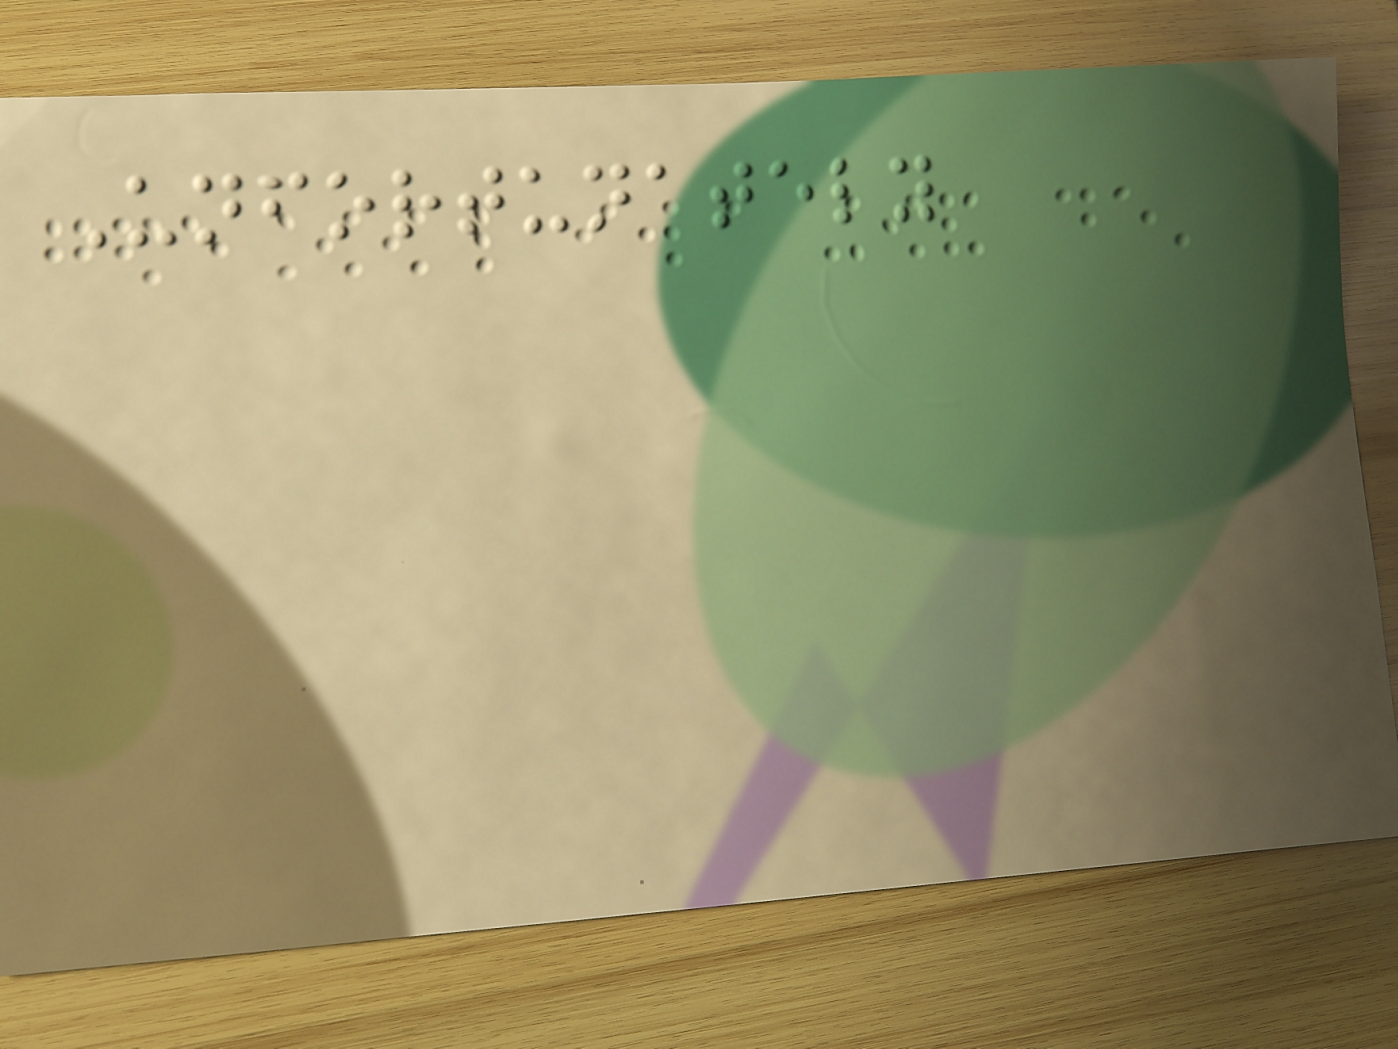Unfortunately
